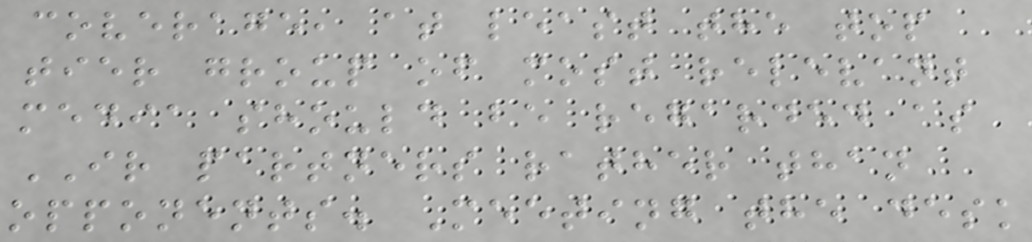coverage, at least the top
tier group of most relevant
media should be regarded as
IR partners rather than
opponents. Meeting the desk
